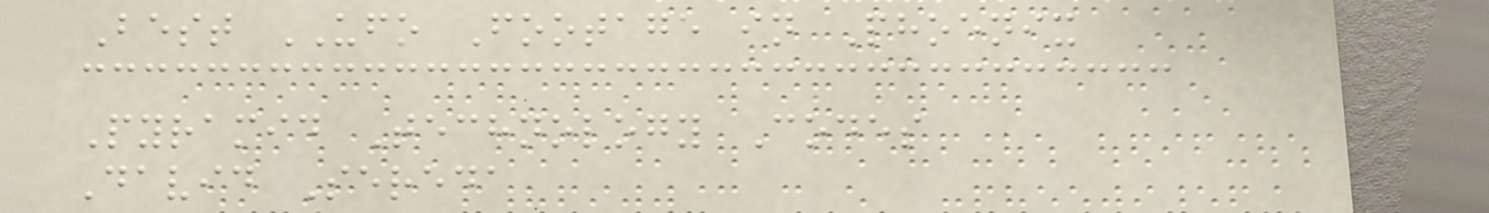Best UFO Footage in Phoenix
Pyramid Technology Codes
David Sereda
